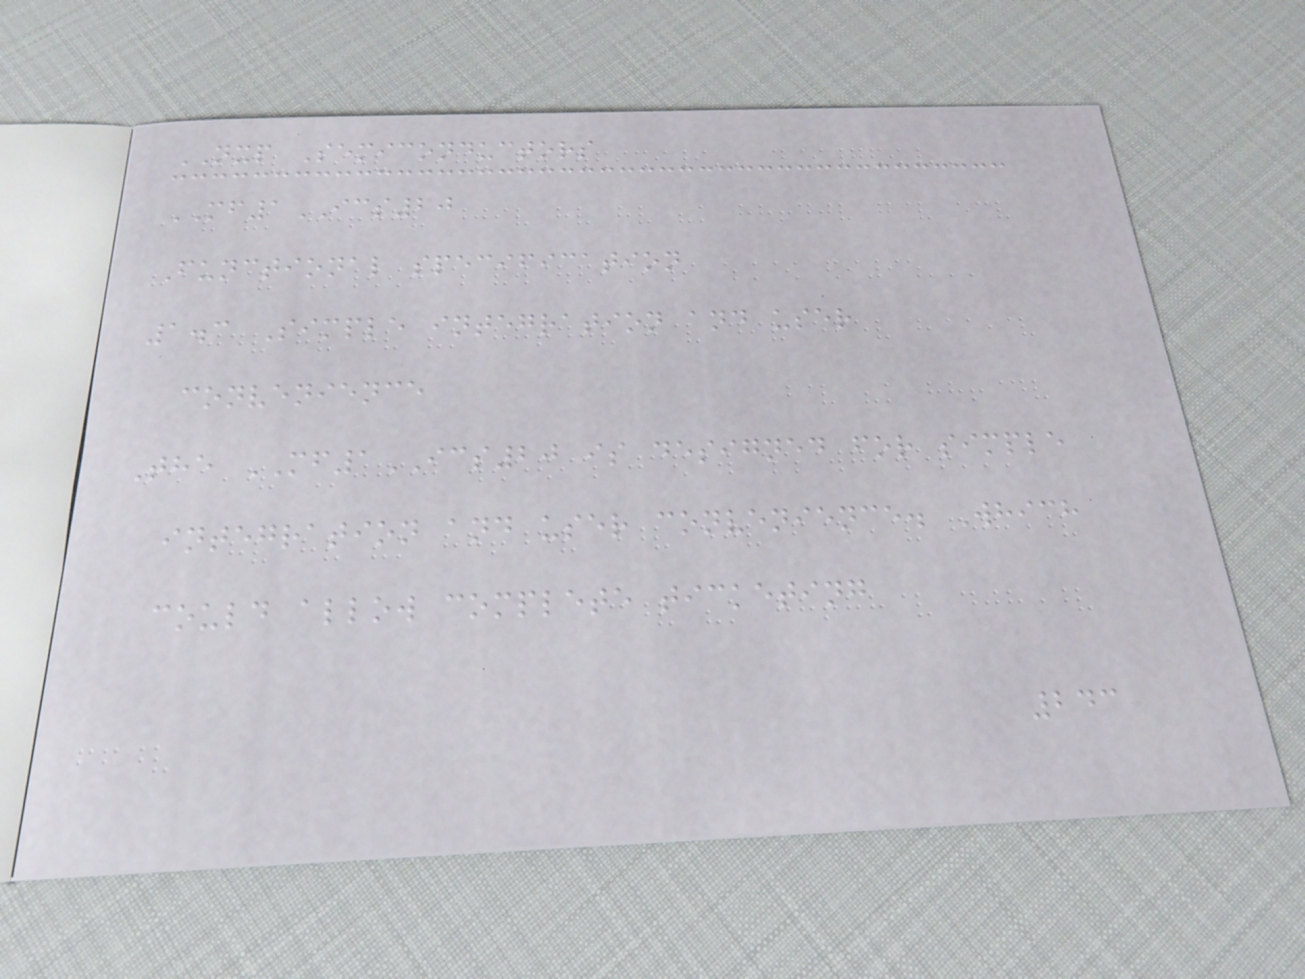NXP Semiconductors
MF1ICS20
Functional specification
1.3 Simple integration and user
convenience
The MF1ICS20 is designed for simple
integration and user convenience. Which
could allow complete ticketing
243
